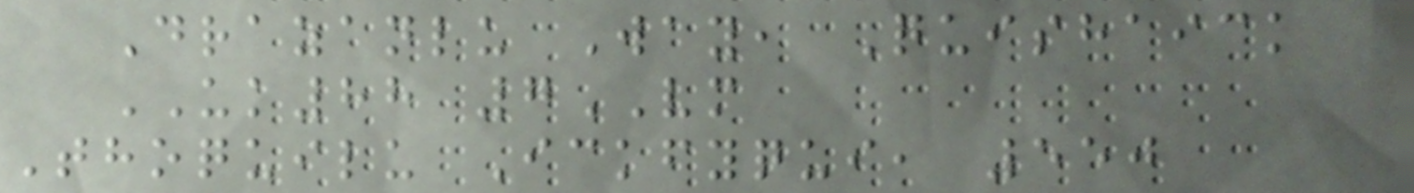Drazanlu Way, Quishaick
UK88 7VM
Thoquilu Ickfyqui, 550
